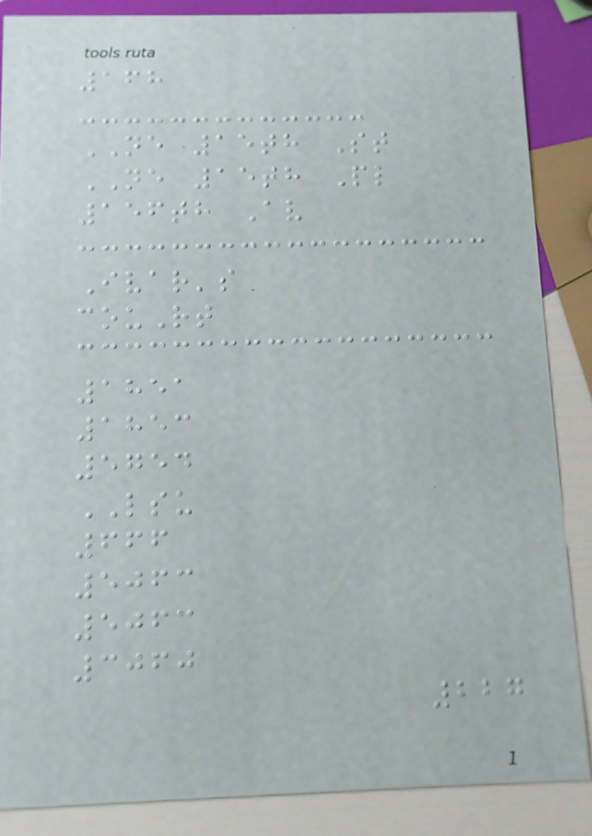168
NE 15th St
NE 15th Pl
156th Av
Ivar's
couRt
1851
1853
5754
LSU
666
5063
5063
3060
227
